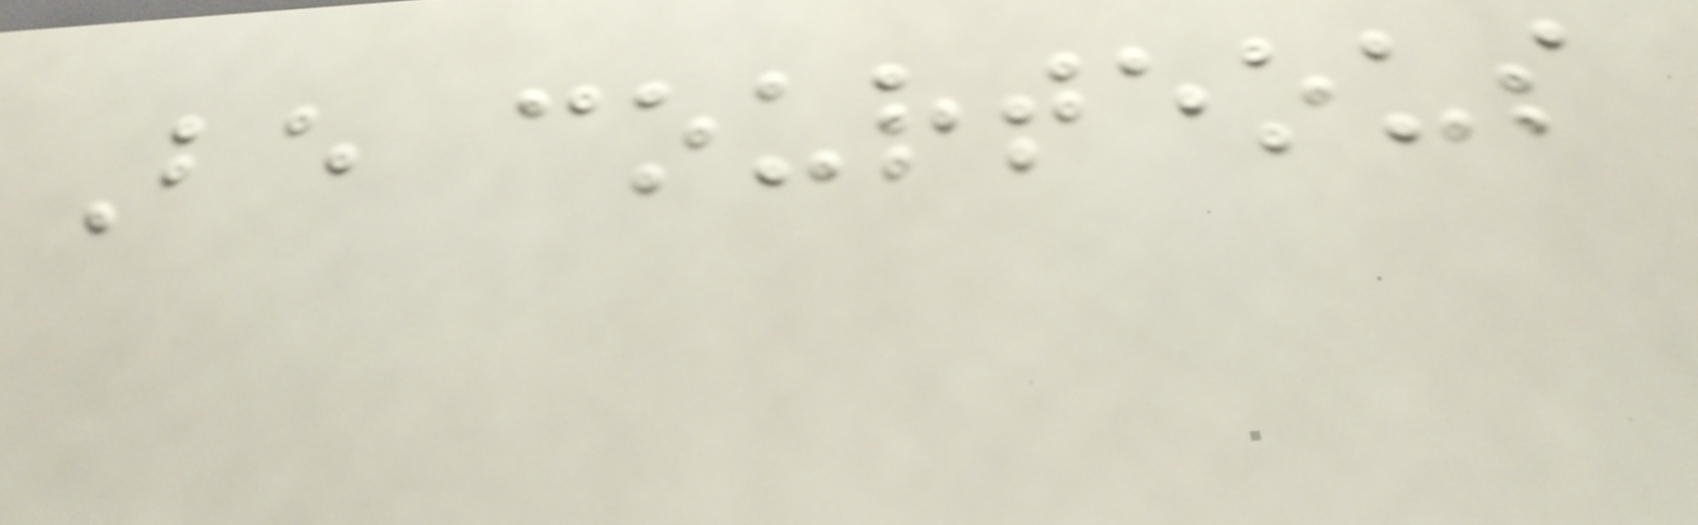Be courteous
